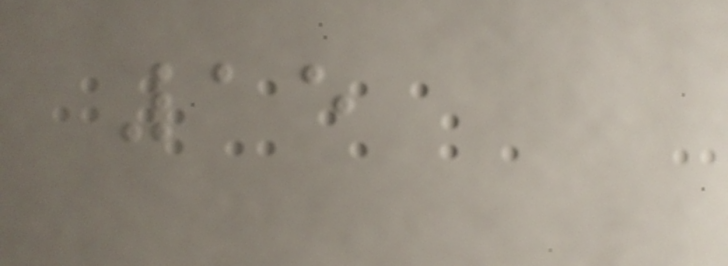15
